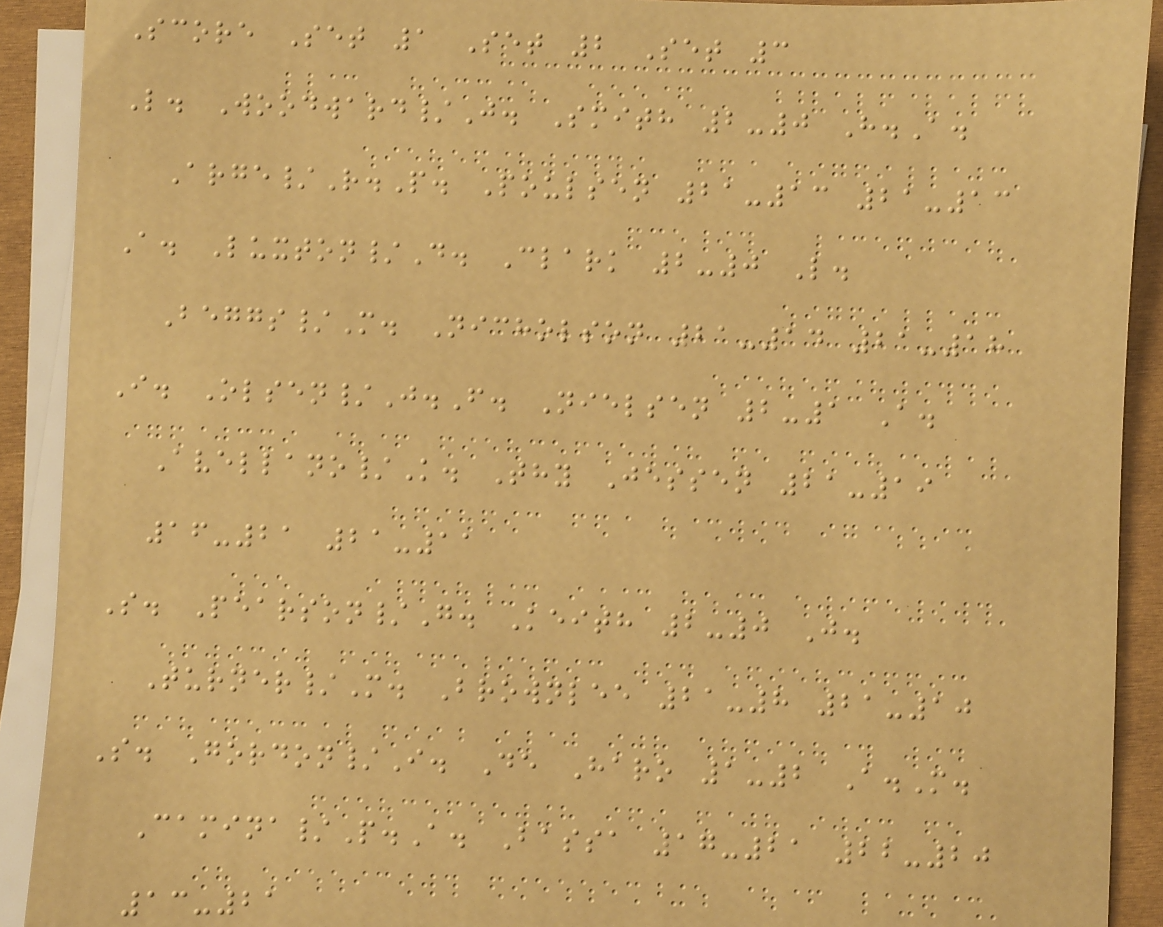Score Set 1 Set 2 Set 3
L. Woodward/J. Smith 2-0 H.A.
Arge/R.P. Poulsen 21-13 21-13
A. Luxton/D. Clark 2-0 L.
Beggs/M. Nicholson 21-14 21-18
I. Olsen/J.F. Nielsen 2-1 A.
Avellano/K. Thy Jessen 21-19
16-21 21-11
S. Pearson/G. Keith 2-0 J.
Turner/M. Brownlee 21-8 21-10
S. Gordon/I. De Haro 1-2 A.M.
Camina/P.A. Bassa 17-21 22-20
13-21
